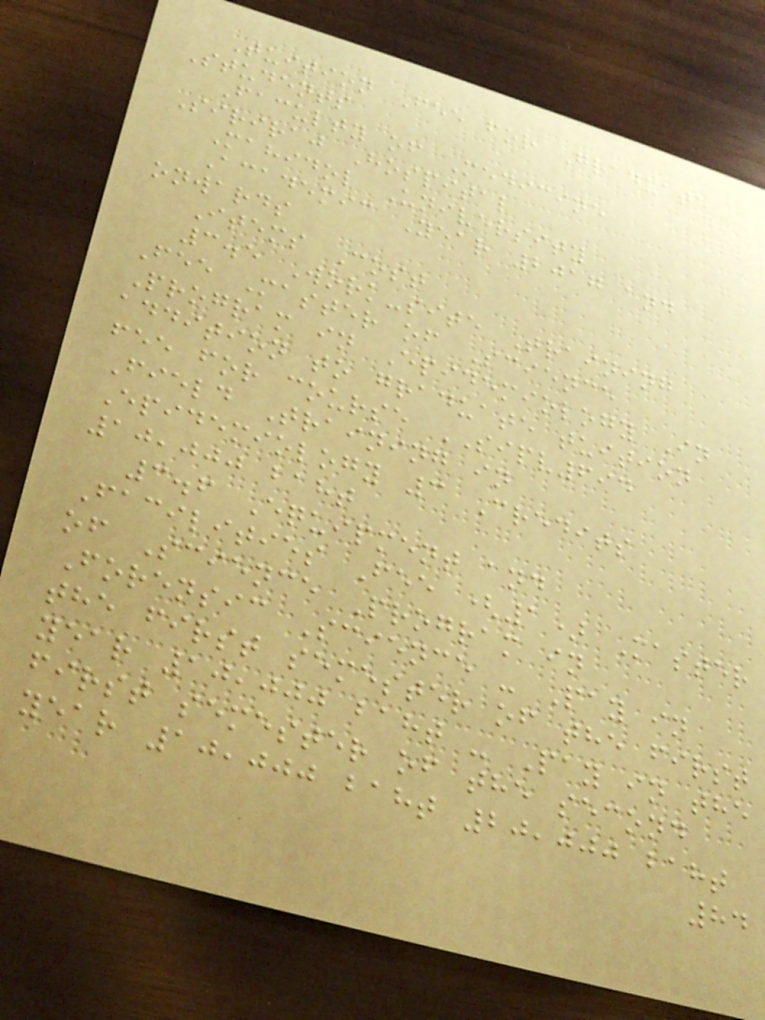Tuition Fee for Graduate
Students
Faculty of Medicine
Siriraj Hospital
Mahidol University
Academic Year 2017 and
onwards
Items Cost
3.5 Work-site Training
Fee Master of Science
Program in Epidemiology In
addition to graduate tuition
fee for course SIPV694
Field Training in
Epidemiology 3 Credits
10,000 baht
3.6 Equipment and
Facilities Fee (1) Master
of Science Program in
Forensic Science - Pay in
the first semester of the first
year 10,000 baht - Pay in the
first semester of the second
year 10,000 baht 20,000 baht
84
